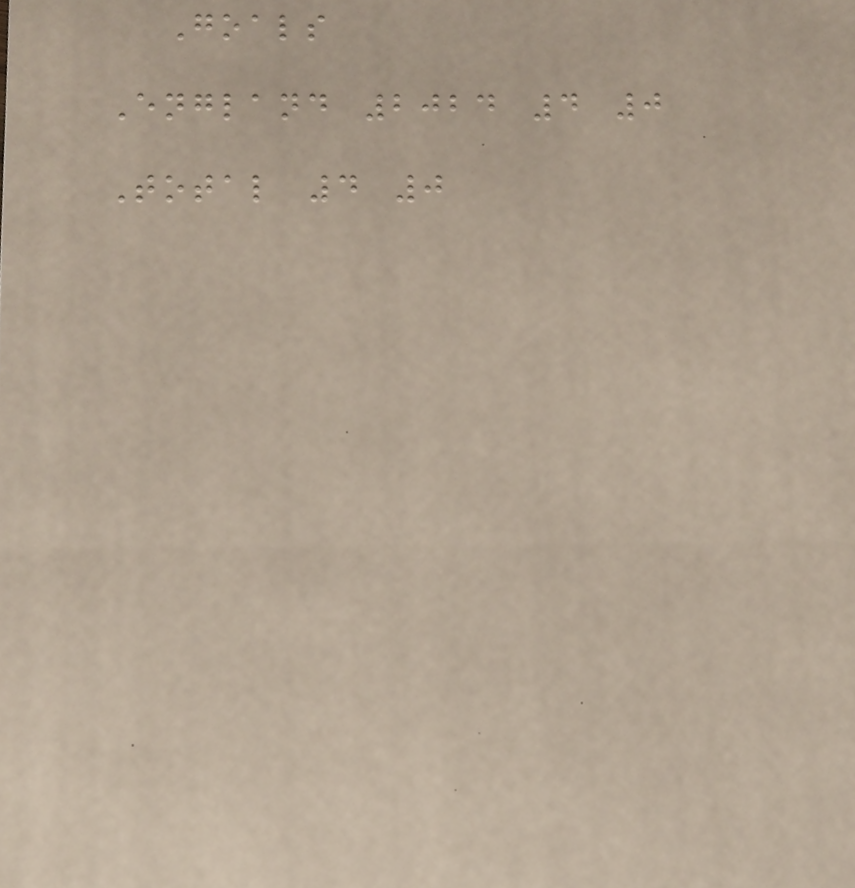Goals
England 2024 4 0
Total 4 0
